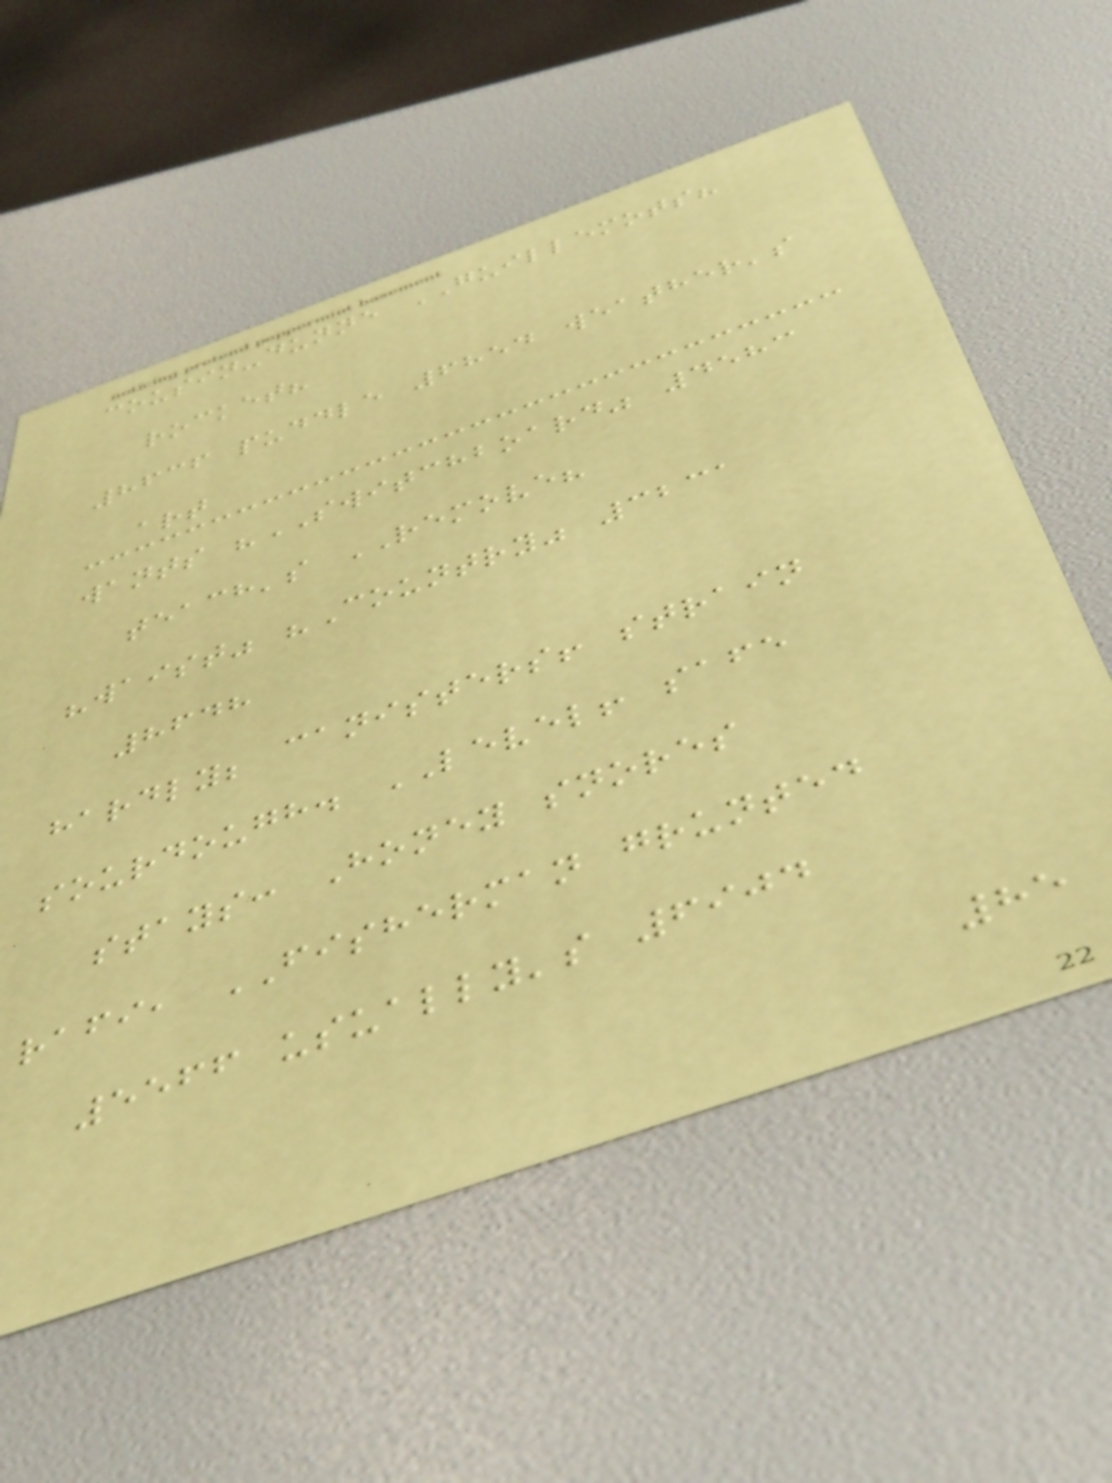cousin-dunne GUILLEMOTS?
rocket?
8636 puddle 6854 weather's
art
wants "SWITCHBOARD" 4583
teach's REMOVE?
"waist" "Country" 3231
8648
hardly; canisters! strain
sourdough. LEVEL! safe
stays: Honey snores
rafi, FISHERMAN grunted
5566 usually's 6904
85
